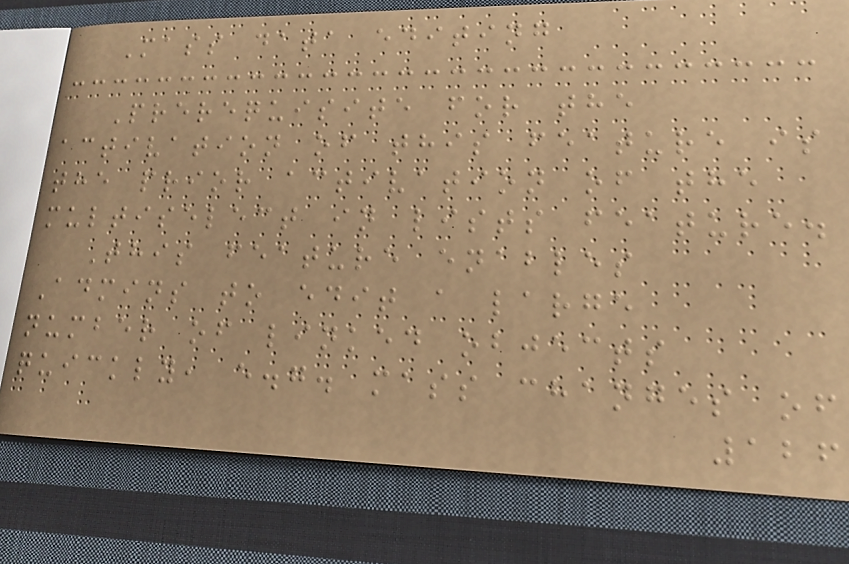Mass data editing
Prerequisite for the
activation of this feature is
the prior activation of the
multiselect in lists feature.
This feature enables
Admins to edit a large
number of linked objects
quickly, e.g. mass changes of
126
